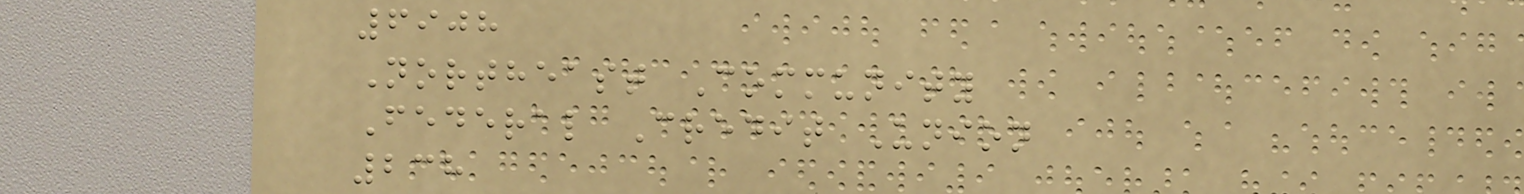6908
Northeast Community
Federal Credit Union
238
